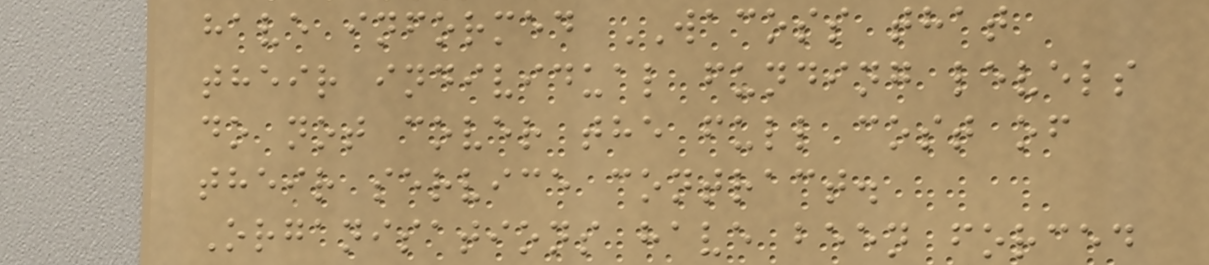have informed WACOSS that
their individual funding levels
do not cover the full cost of
their service contract.
Organisations have been forced
